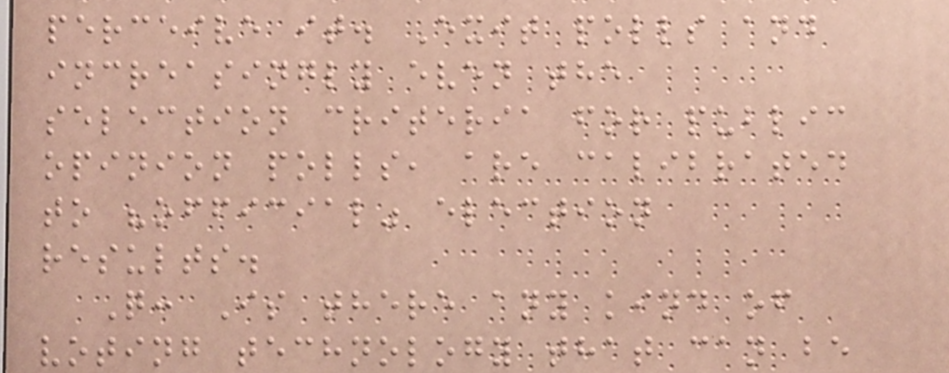perceive it. Exit polls and
increasingly even the
selection criteria for public
opinion polls, are calibrated
to "official" election
results.
Q: Is there any kind of
voting technology that can be
